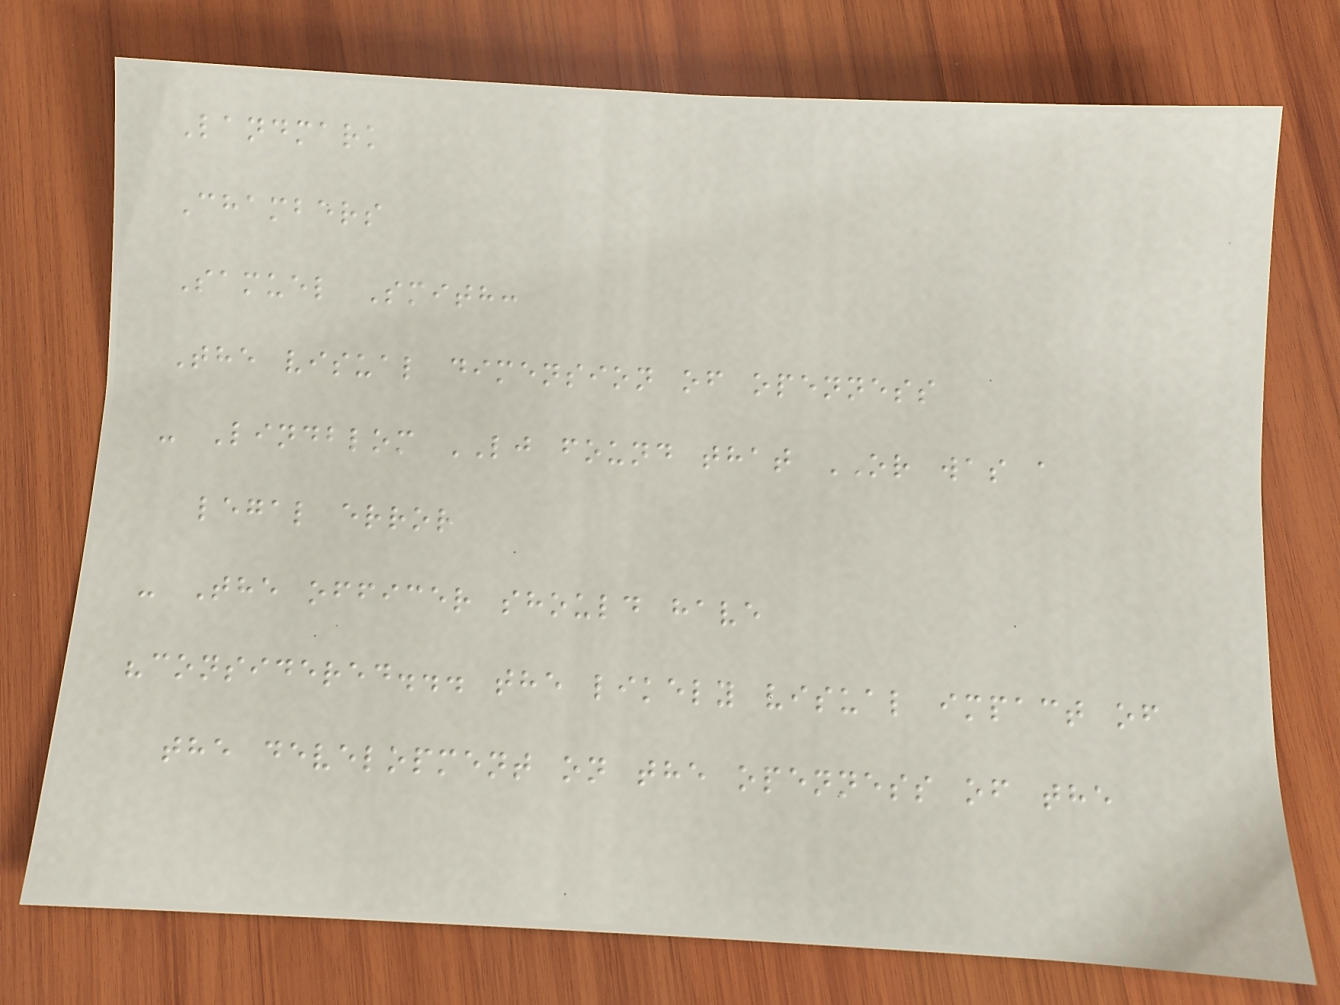Landmark
Chambers
Samuel Smith:
The visual dimension of openness
- Lindblom LJ found that OR was a
legal error
- The officer should have
"considered... the likely visual impact of
the development on the openness of the
